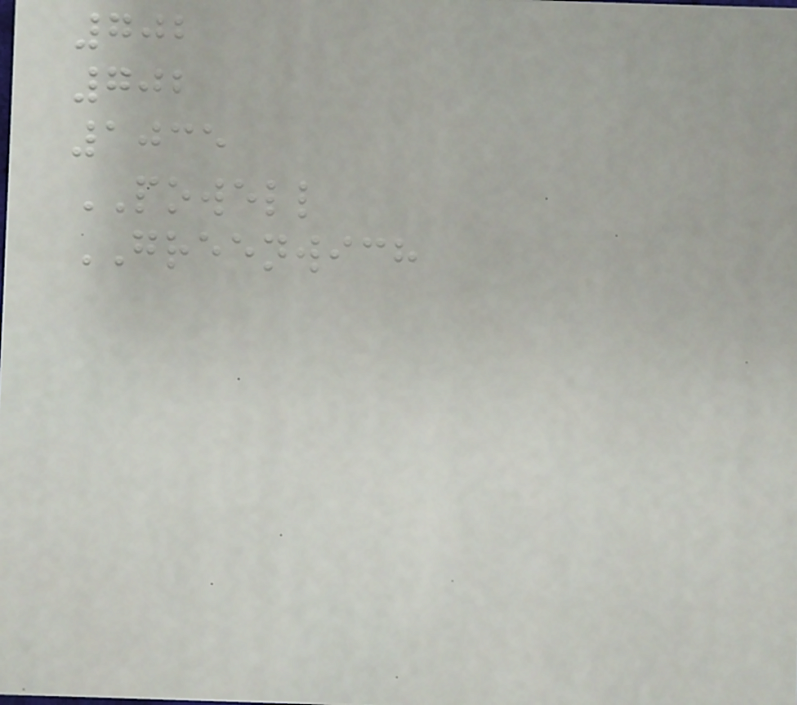702
702
1035
POWELL
GREENWICH
